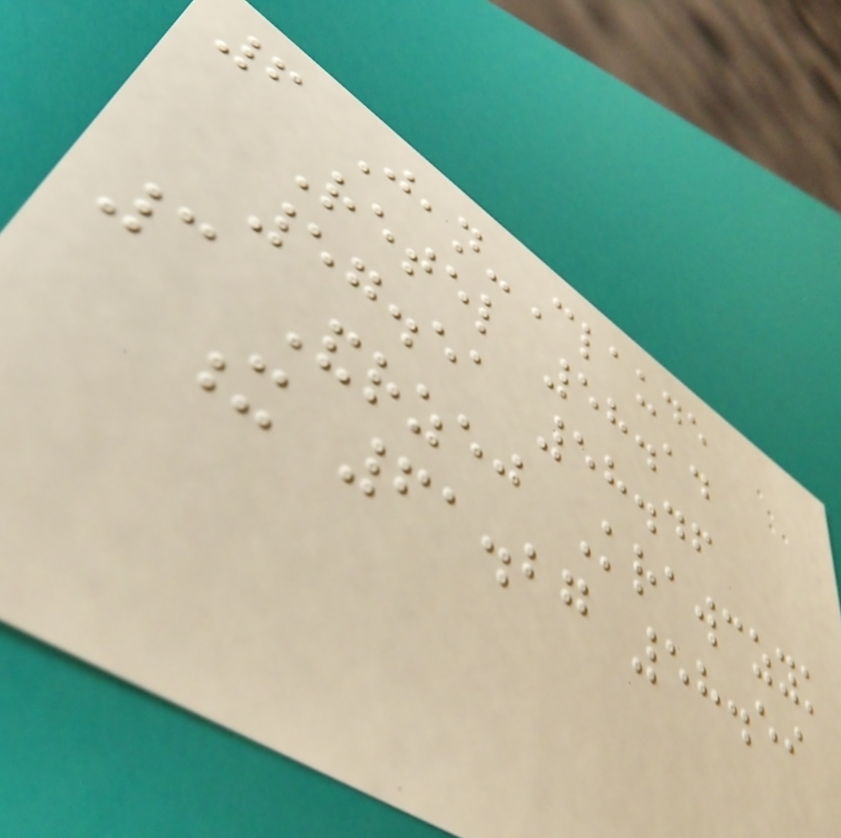6 Jean-Claude
Retel 58.14
57.51 58.46
3 Andrzej Krawczyk
x 61.27 58.59
